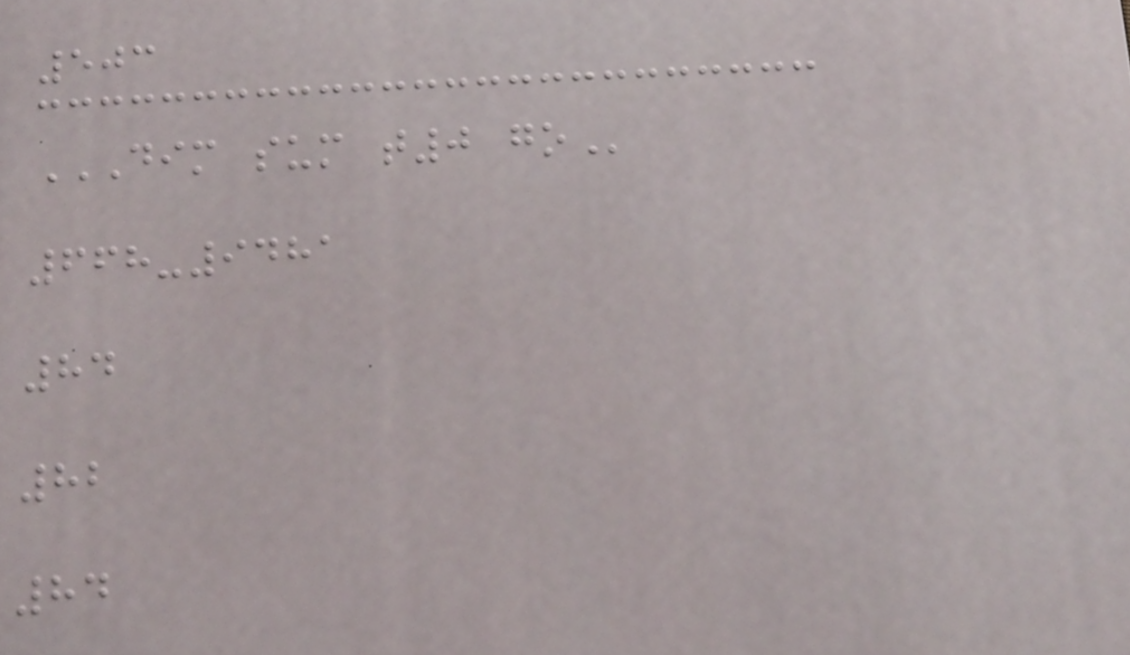503
DIM SUM T0 GO
668-9481
84
82
84
